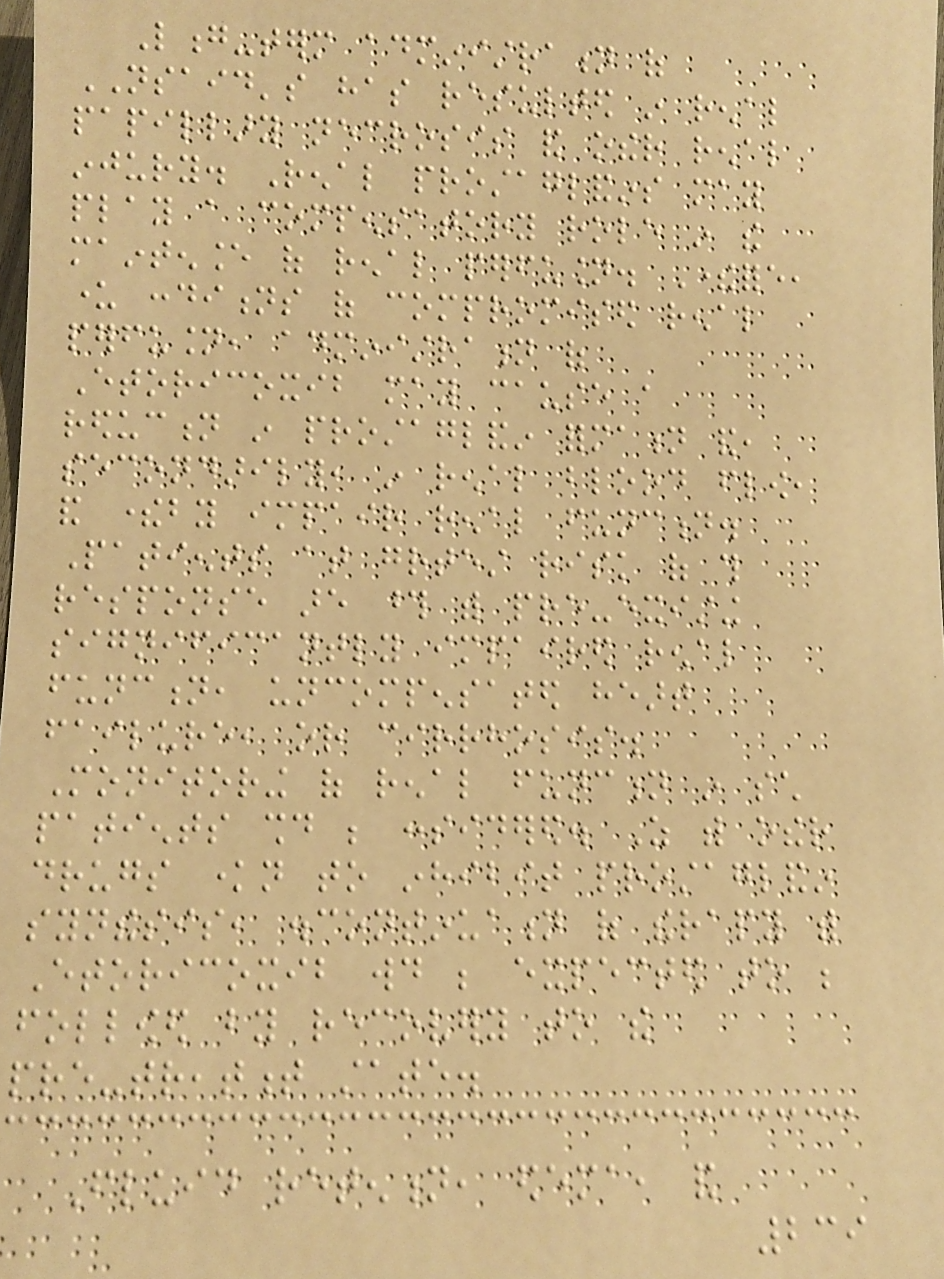Long-term administration of
NSAID's has resulted in renal
papillary necrosis and other renal
injury. Renal prostaglandins may
play a compensatory role in the
maintenance of renal perfusion. Therefore,
under conditions of compromised renal
perfusion, administration of
Etoricoxib may cause a
reduction in prostaglandin formation and,
secondarily, in renal blood flow,
and thereby impair renal function.
Patients at greatest risk of this
response are those with pre-existing
significantly impaired renal
function, uncompensated heart
failure, or cirrhosis.
Monitoring of renal function in such
patients should be considered. As with other
drugs known to inhibit prostaglandin
synthesis, discontinuation of therapy with
Etoricoxib would be expected to be
followed by recovery to the
pre-treatment state.
Fluid retention, edema, and
239
